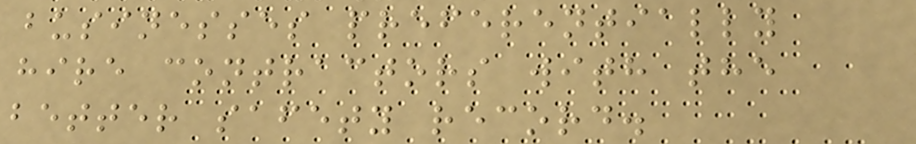businesses preferentially
hire contractors with the
better safety record.
